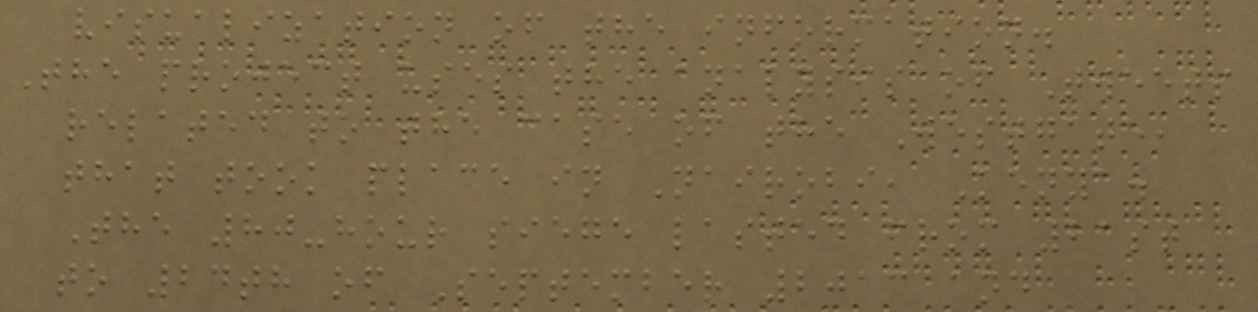visualization of the information.
The project uses the analysis of Tweets
related to the case of the Westgate,
that took place in Nairobi, Kenya.
The 80-hour siege lasted from 21st
to 24th of September 2013 and
